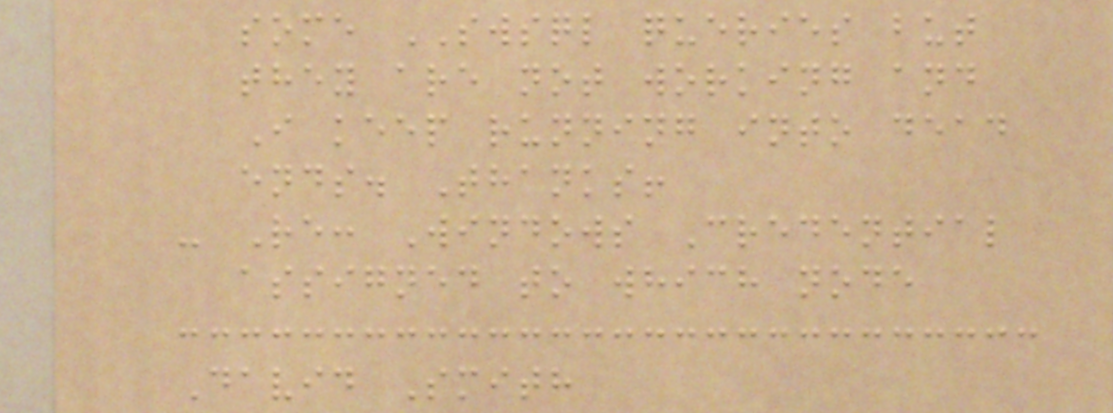some SWSQL queries but
they are not working and
I keep running into dead
ends. Thanks!
- Re: Windows Credential
assigned to which node
David Smith
